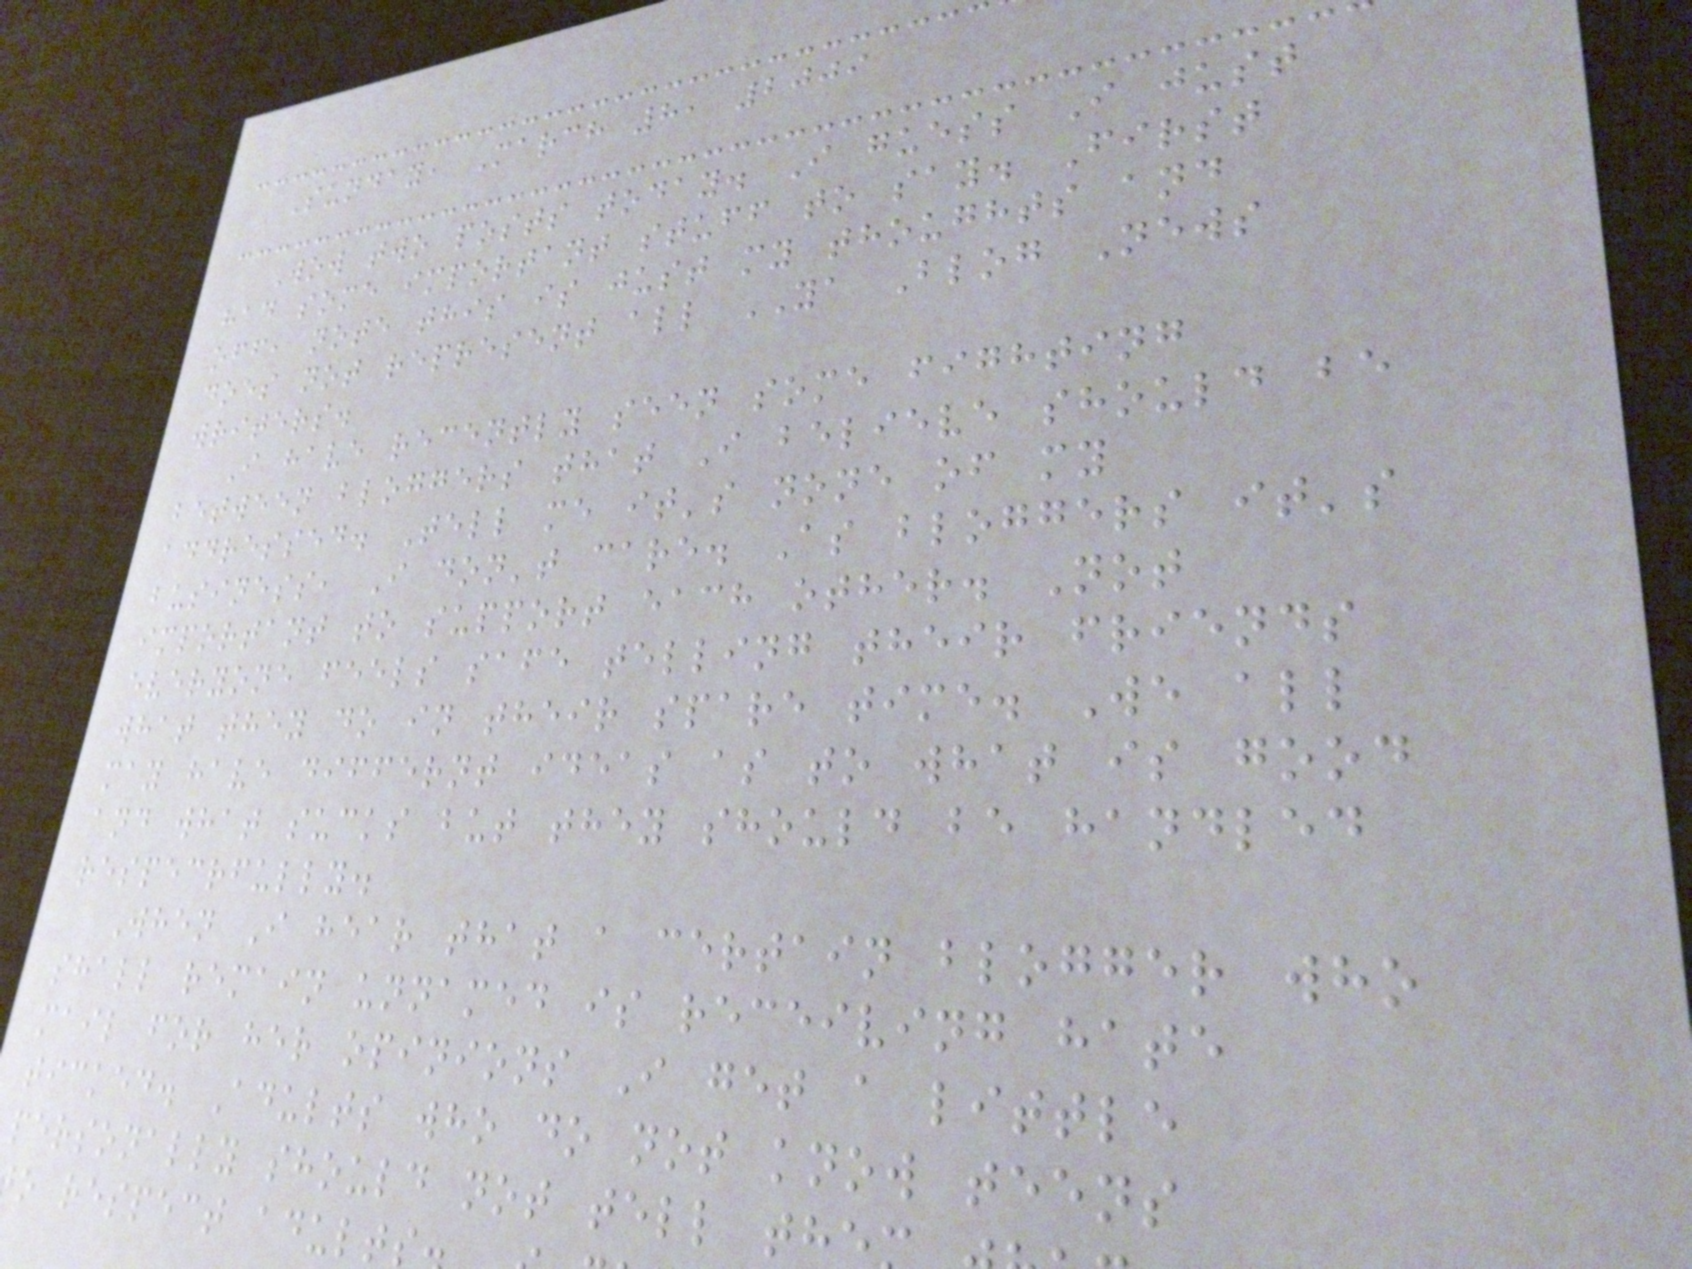Sunday, March 8, 2009
Wow two posts today. I guess I just
had some important stuff to say. First
off, note this is just my thoughts and
does not represent all YA Blog News
writers.
I have recently seen some fighting
between bloggers that I believe should be
addressed. Tell me it's none of my
business, I don't care. As bloggers it's
important to support each other. Not
everyone feels safe telling their friends
what they do in their spare time. We all
may have differnt ideas as to what is good
and what sucks but they should be handled
respecrfully.
When I hear that a certain blogger who
shall remain unnamed is receiving hate
mail for her opinions I get a little
ticked. Adults who do not know teens
personally should not tell th
o respect adults
